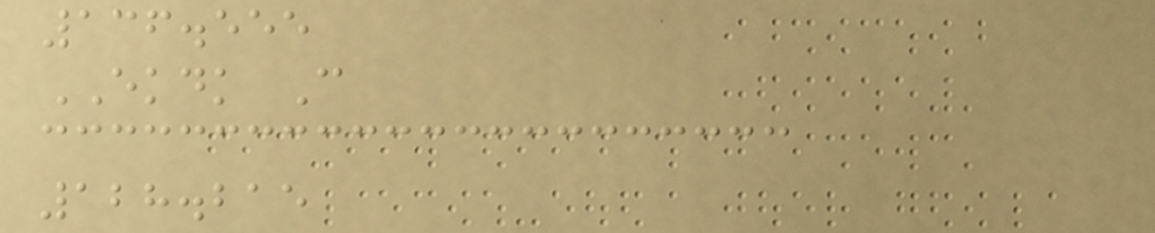136.555
EKDK C
128.215
